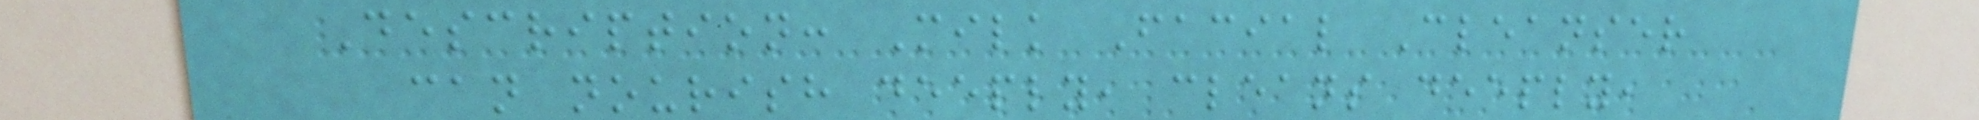Description: Milk Facial Cleanser
can nourish deeply, cleans deeply,
